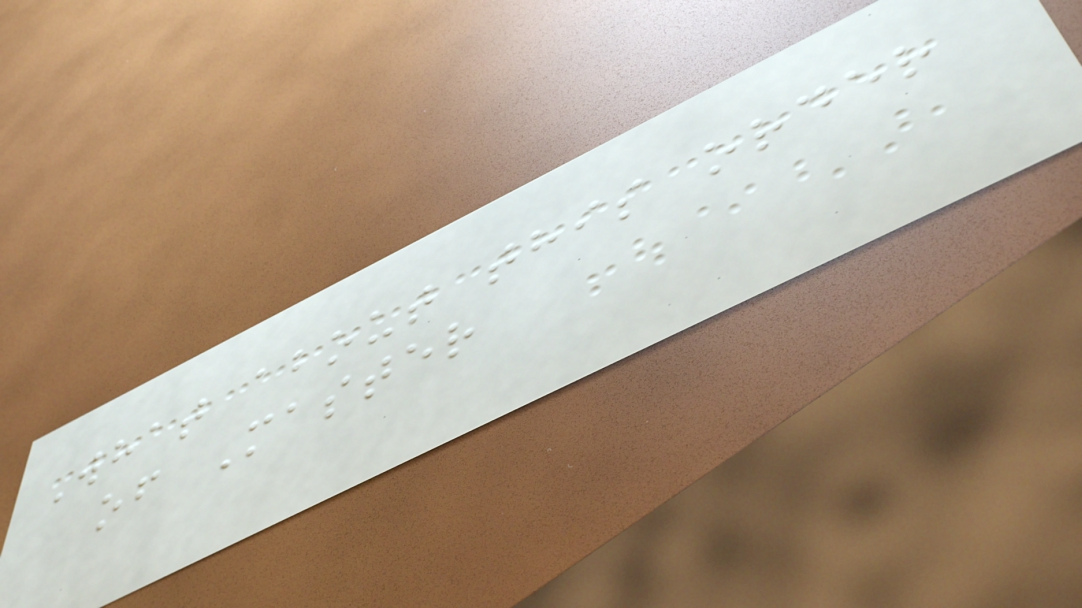What about this order
of Master
